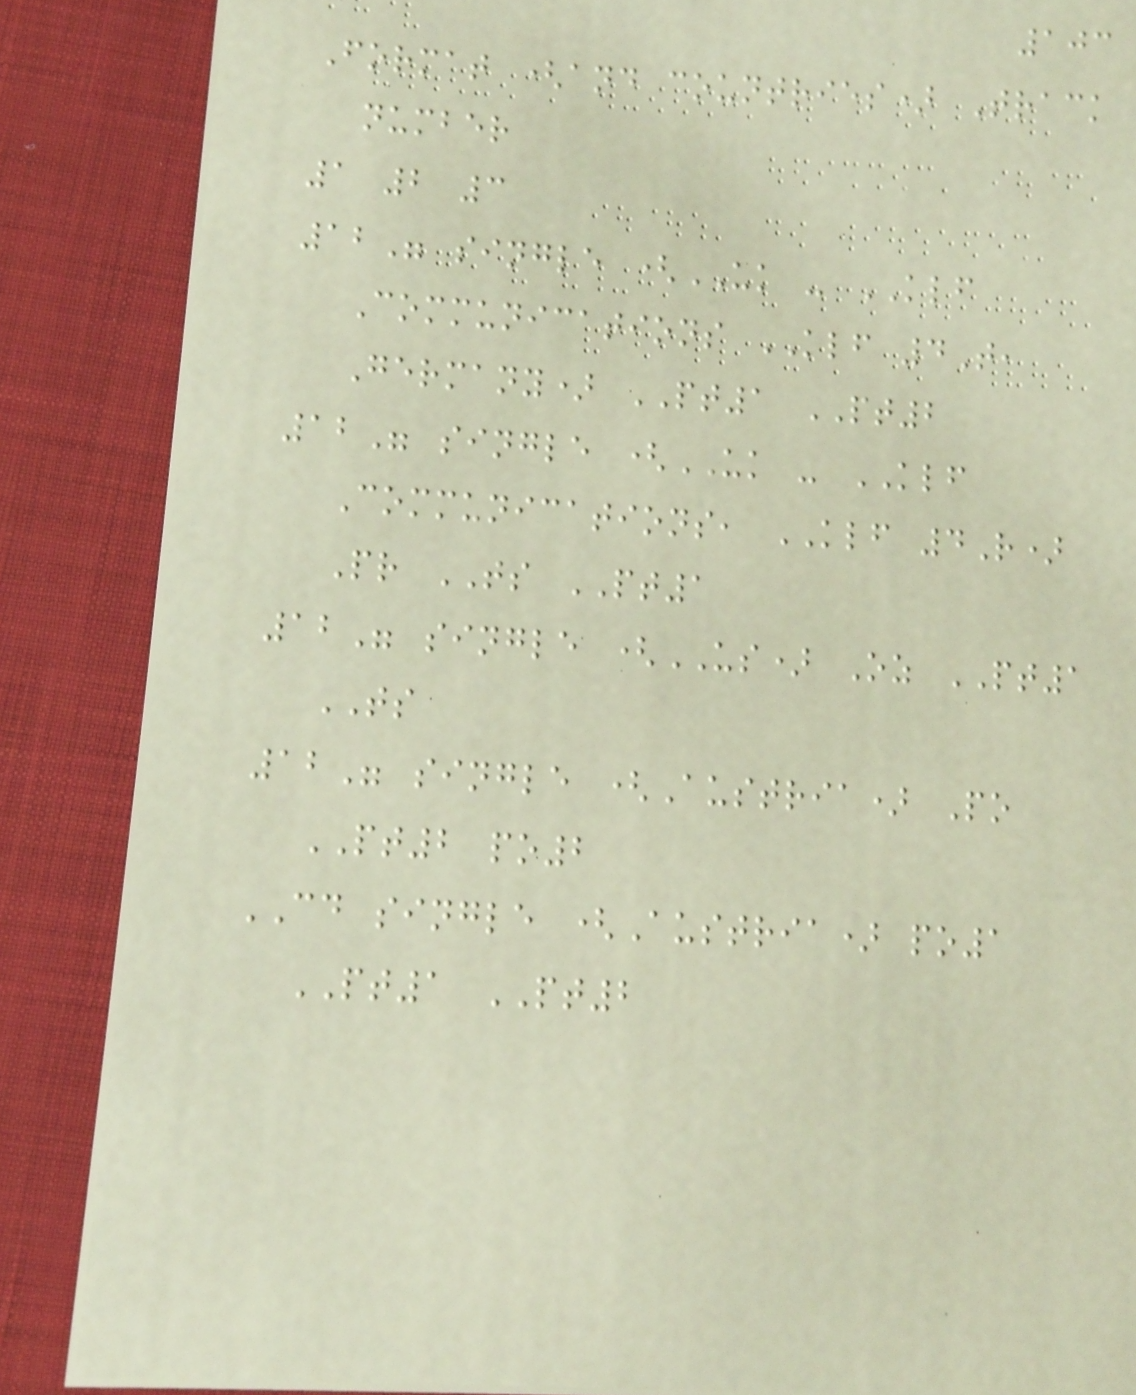103
Format (and countries) Track
number
1 2 3
12" single (UK - KLF
Communications KLF 4T,
Germany) PT1 PT2
12" single (UK - KLF
Communications, KLF 4R)
Pr TS PT1
12" single (US) Oz PT1
TS
12" single (Austria) Po
PT2 po2
CD single (Austria) po1
PT1 PT2
